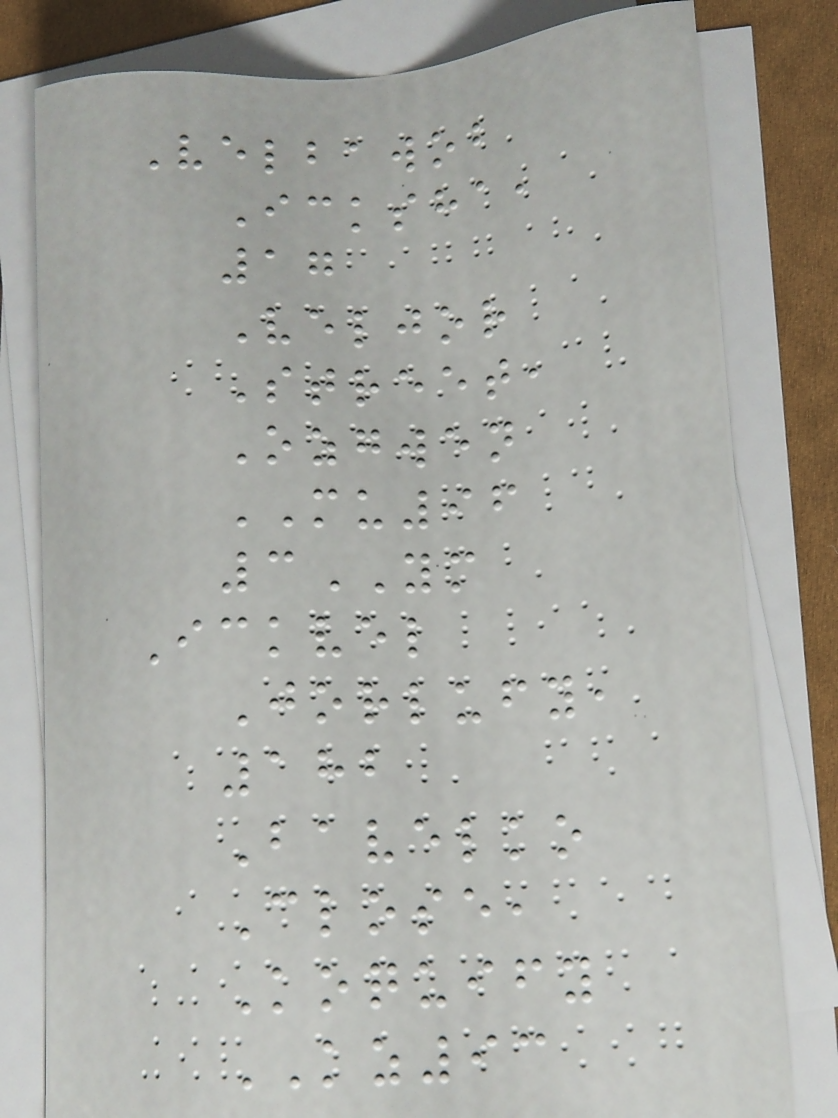Velbawob
Icksha,
17
Veljor
Street,
Ozgwen
MU96
3YM
Ickvel
Jorlufy,
182
Bavelko
Close,
Koquify
KZ93
